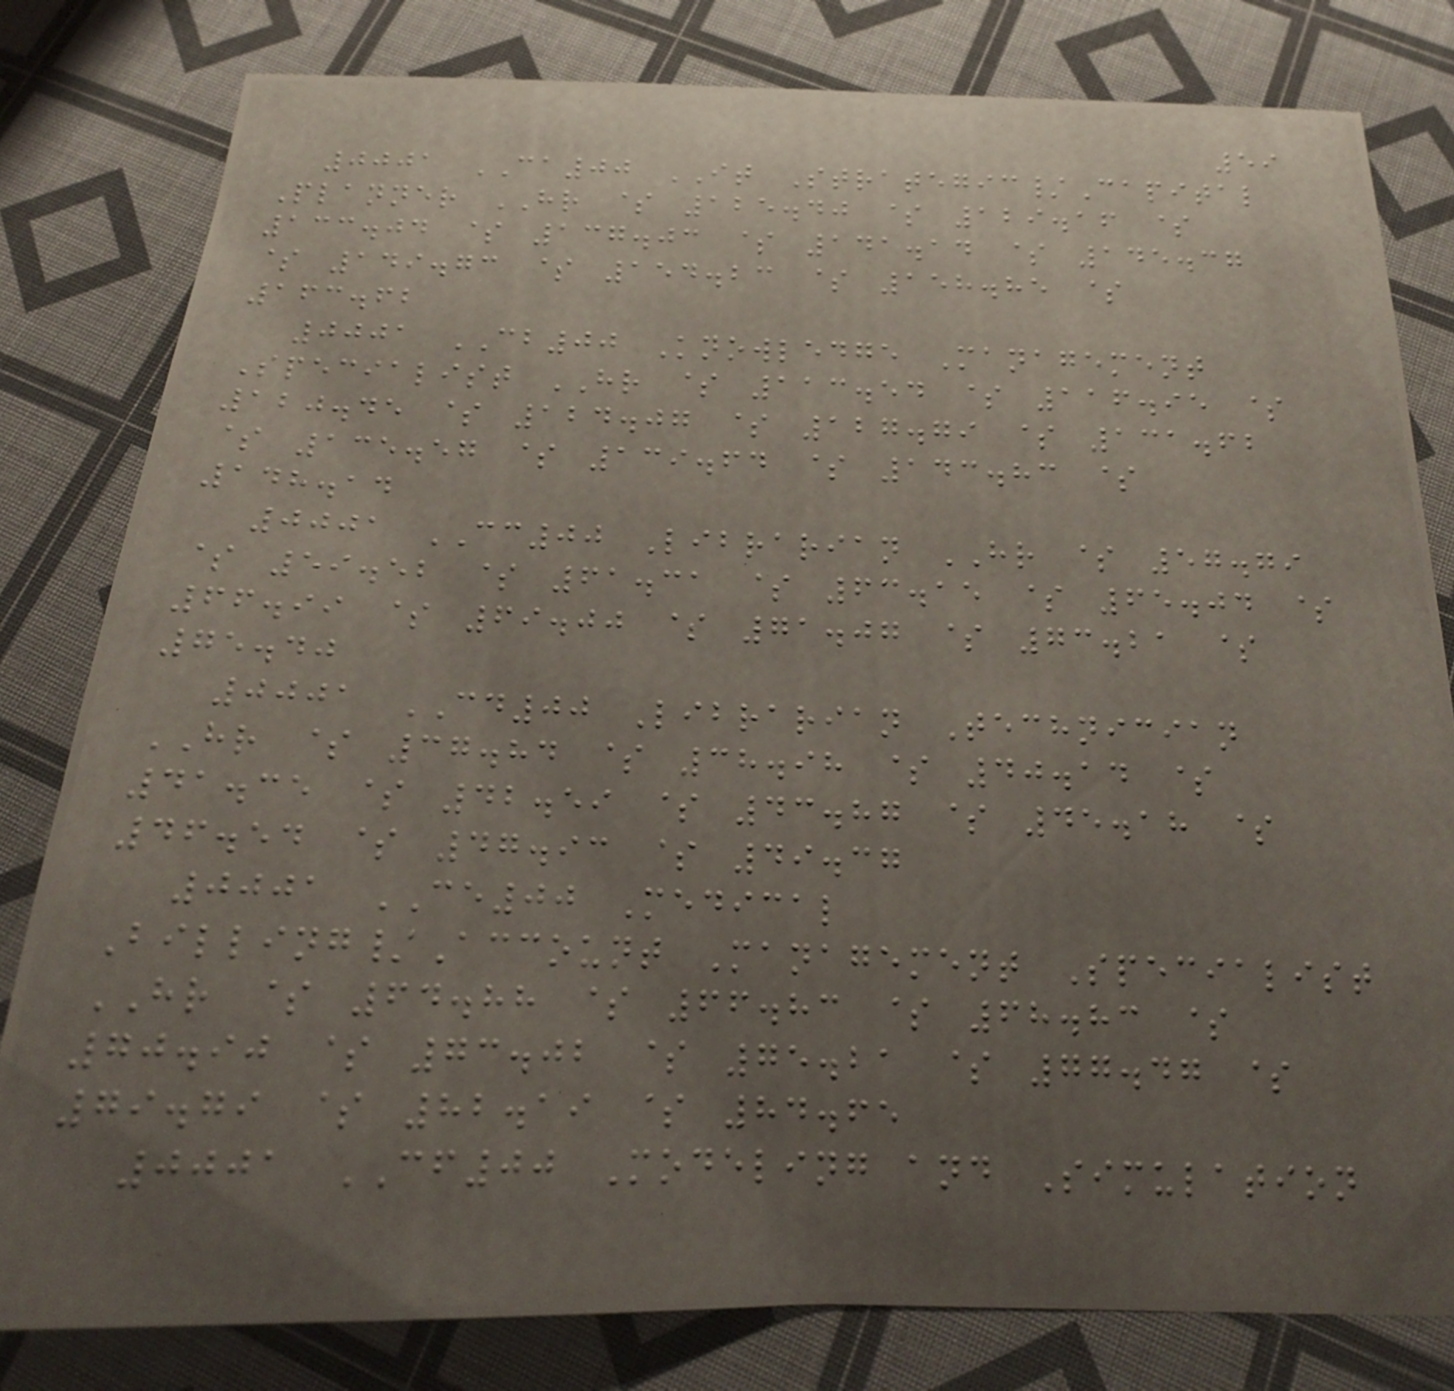59
0001 CA00 IT Strategic/Capital
Planner HR $ 125.40 $ 129.16 $
133.04 $ 137.03 $ 141.14 $ 145.37
$ 149.73 $ 154.23 $ 158.85 $
163.62
0001 CB00 Knowledge Management
Specialist HR $ 113.54 $ 116.95 $
120.45 $ 124.07 $ 127.79 $ 131.62
$ 135.57 $ 139.64 $ 143.83 $
148.14
0001 CC00 Librarian HR $ 57.79
$ 59.52 $ 61.31 $ 63.15 $ 65.04 $
66.99 $ 69.00 $ 71.07 $ 73.21 $
75.40
0001 CD00 Librarian Technician
HR $ 37.84 $ 38.98 $ 40.14 $
41.35 $ 42.59 $ 43.87 $ 45.18 $
46.54 $ 47.93 $ 49.37
0001 CE00 Medical
Billing/Account Management Specialist
HR $ 64.88 $ 66.83 $ 68.83 $
70.90 $ 73.02 $ 75.21 $ 77.47 $
79.79 $ 82.19 $ 84.65
0001 CF00 Modeling and Simulation
